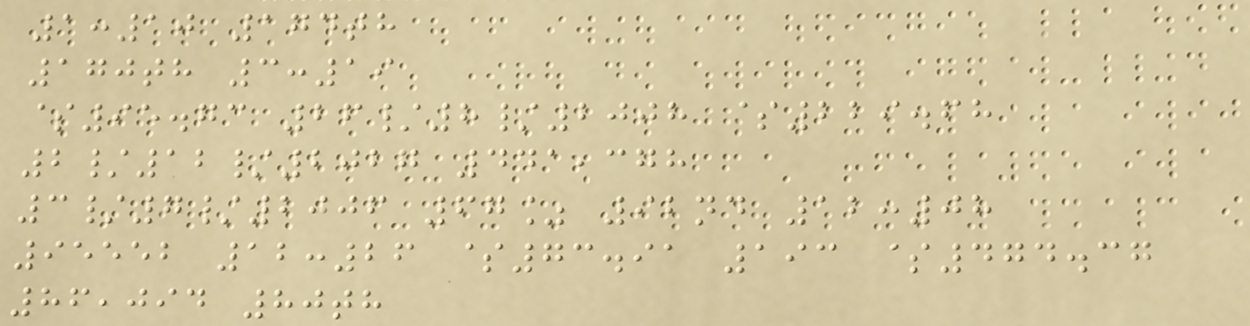1:10 174th
170th 3:19
$95.73 26/8/2008 $229.68
2/12/2027 441,378
3/7/2006 67% 92nd 12:08
95552 12:26 $73.91 193 $474.37
86,094 80th
